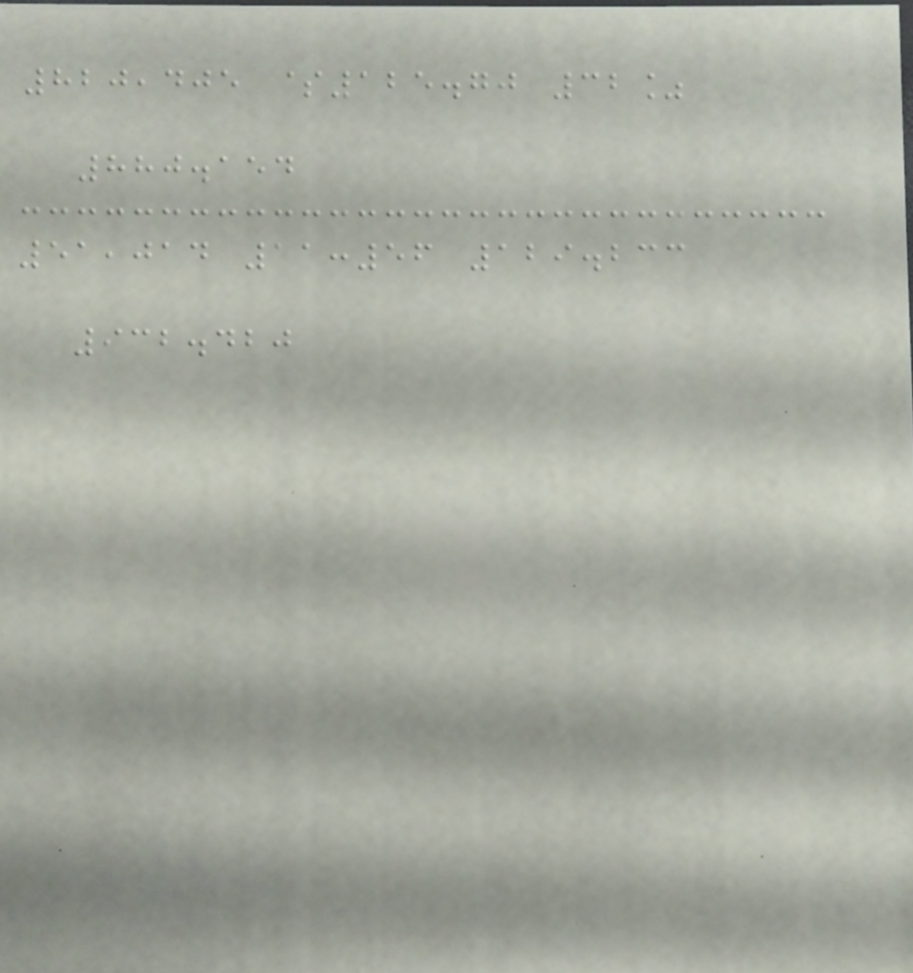820,405 $125.70 32%
880.154
51,014 11:56 129.233
932.420
